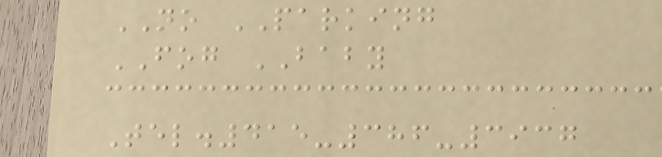NO PARKING
FOG BABY
Tel.415-386-3937
